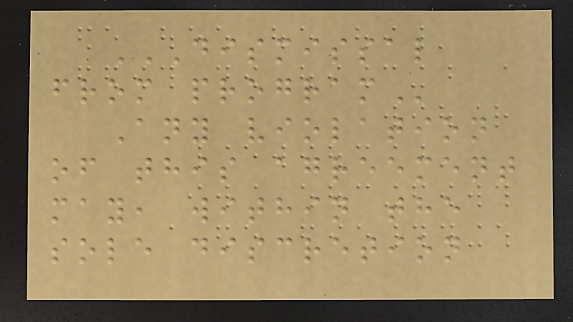DISMISSAL
FROM PROGRAM
Any violation
of this agreement
may, within the
sole discretion
